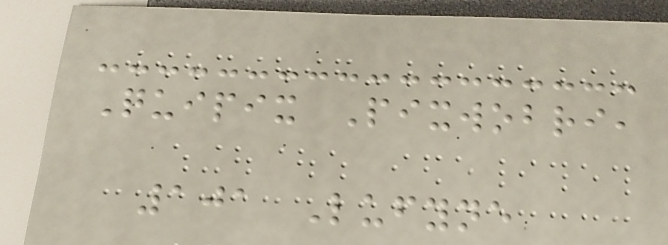Quipix Pixwobri,
101 Lufyne
